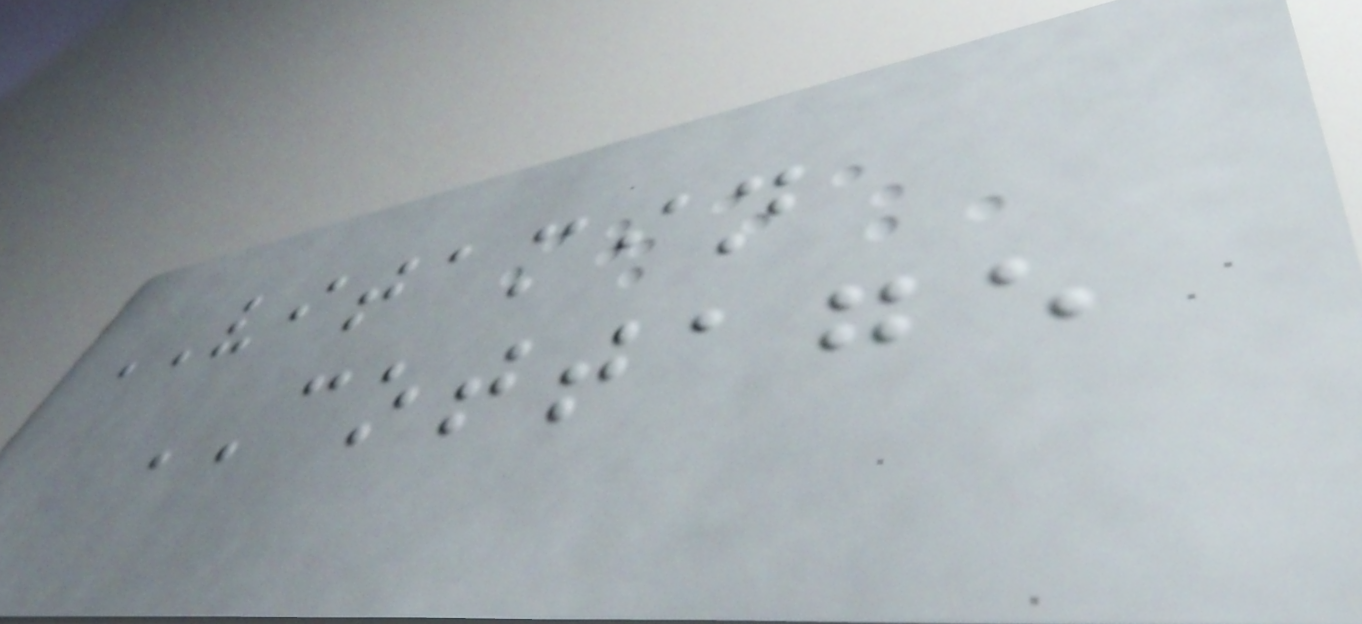VITAMIN
COTTAGE
